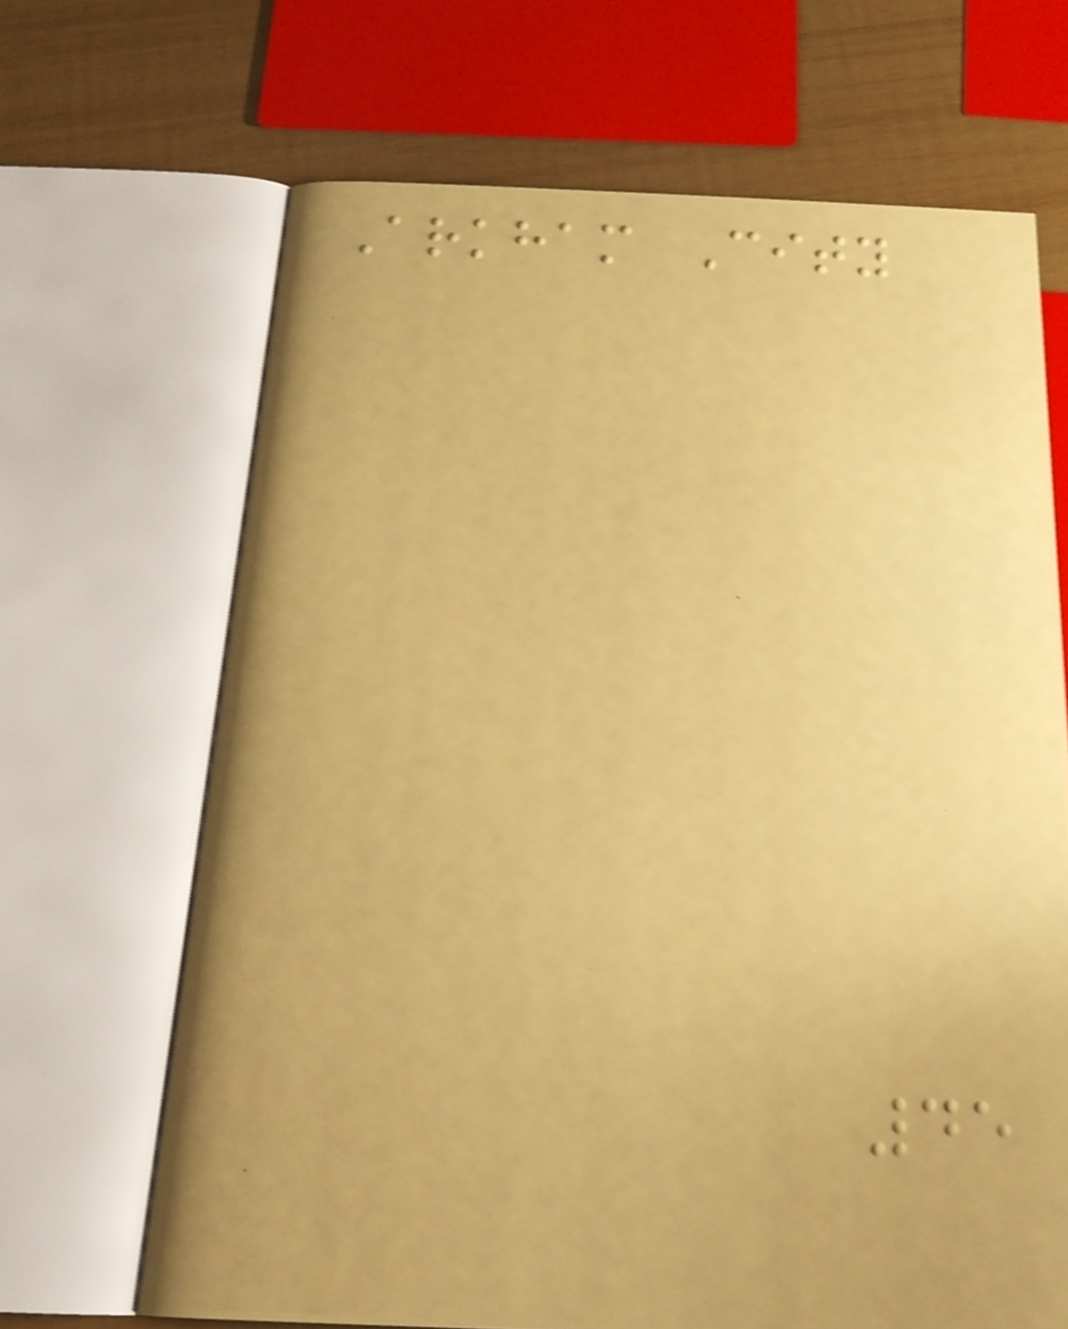Arkham City
45
